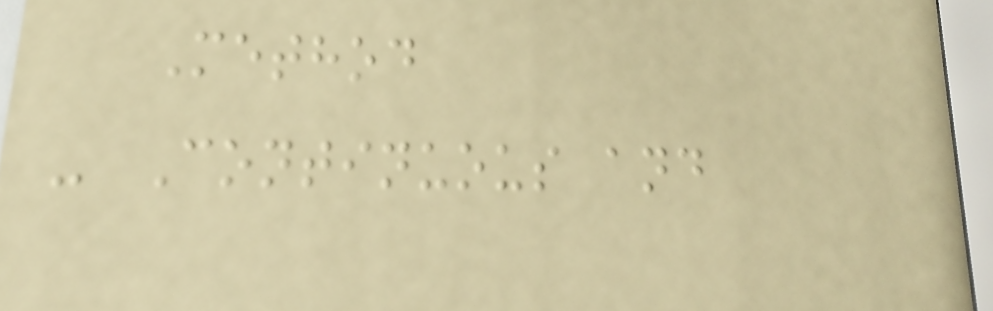Method
- Continuous and
